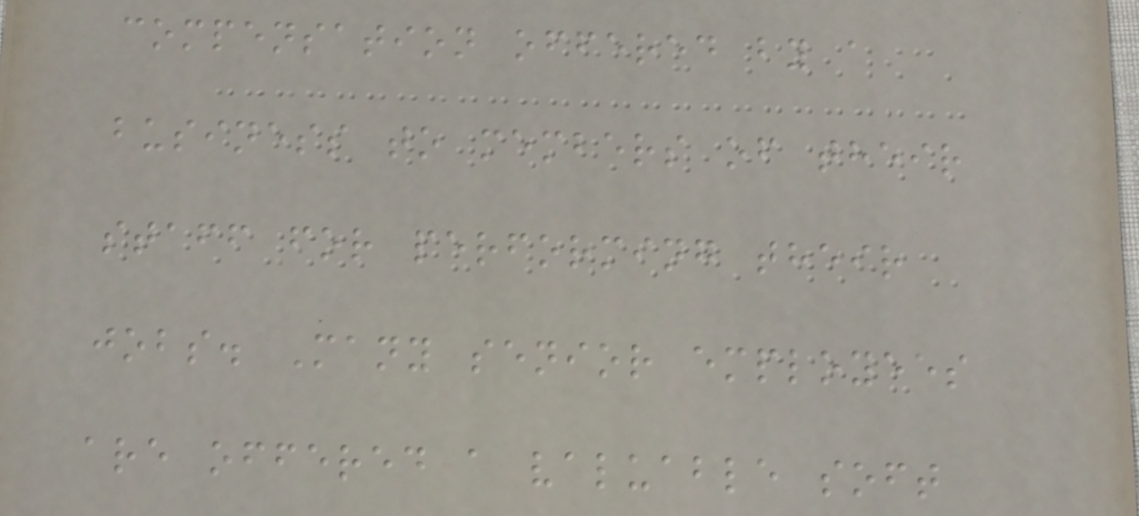compensation offered by a
business to members of their
staff for performing their
jobs. Many senior employees
are offered a valuable soft
